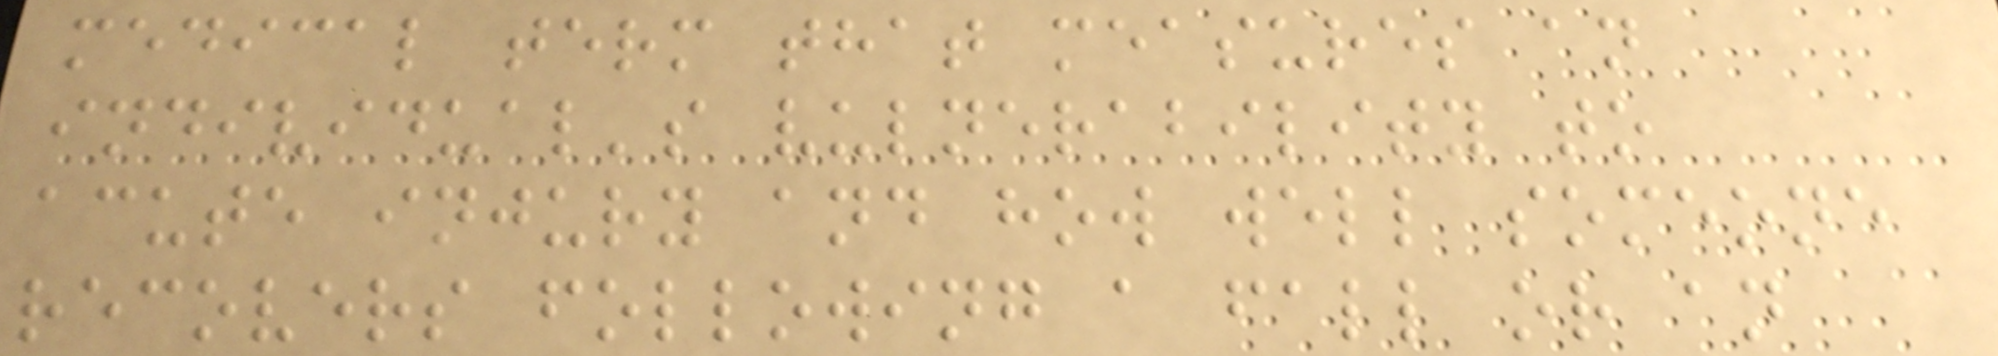medical term that measures an
individual's vulnerability to
acute injury and how well someone
recovers following a fall or an
